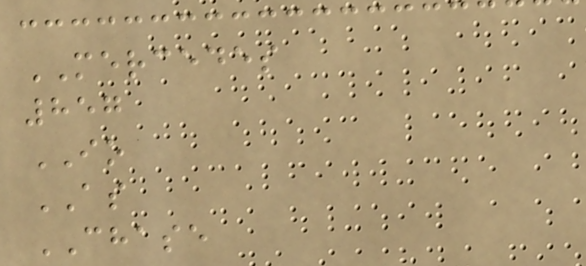MERCEDES
857
IO
AS
CHASE
